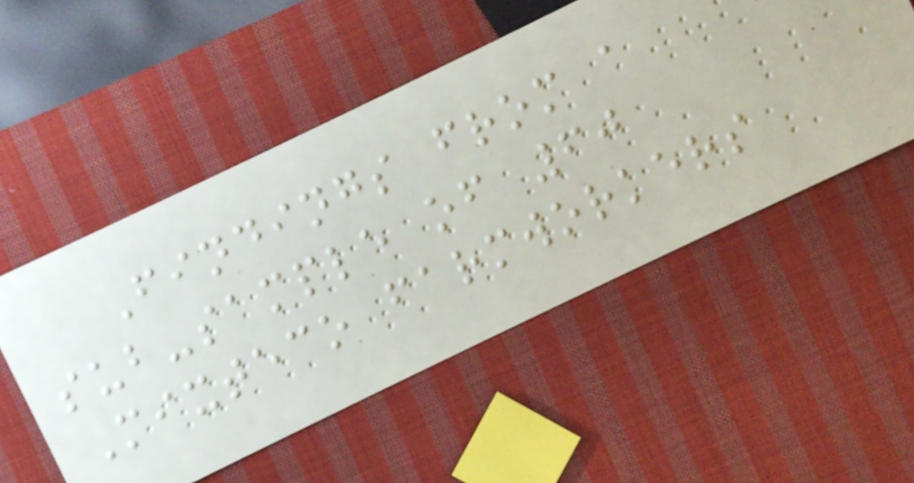Findings from a
sub-sample of 60
Mixteco farmworkers
